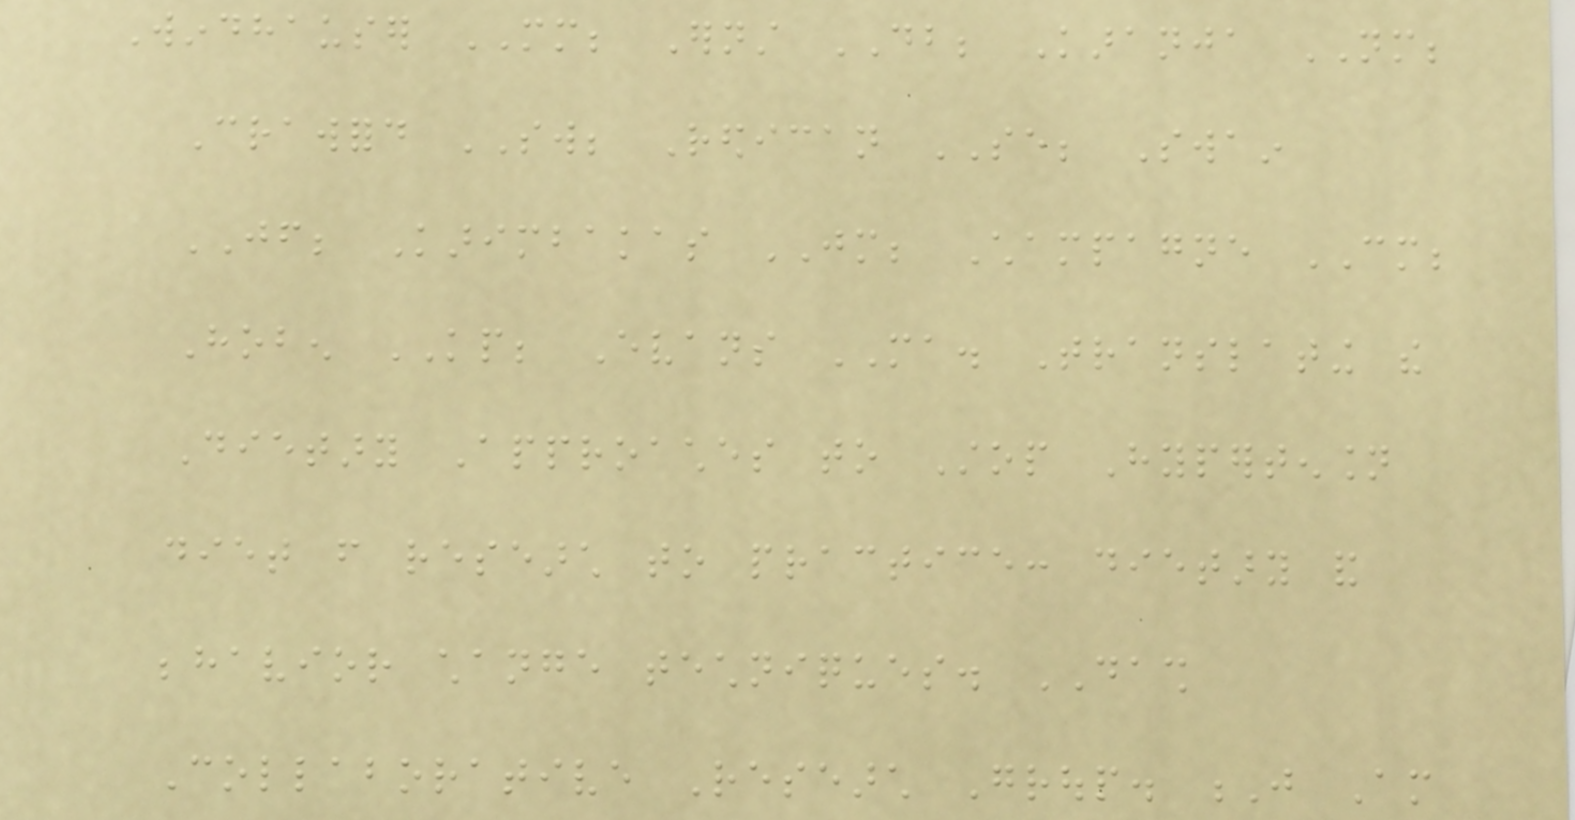Windhauser MM; Ernst DB; Karanja NM;
Crawford SW; Redican SE; Swain
JF; Karimbakas JM; Champagne CM;
Hoben KP; Evans MA. Translating the
Dietary Approaches to Stop Hypertension
diet from research to practice: dietary and
behavior change techniques. DASH
Collaborative Research Group. J Am
